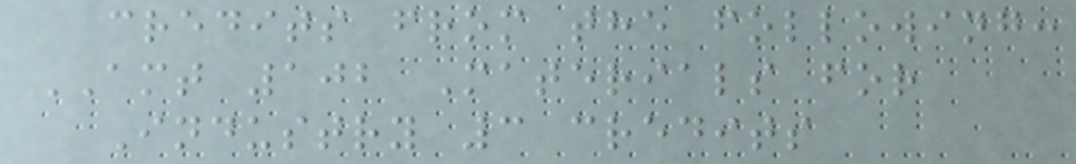credits from the following:
AMT 102 Materials for
Industry 3 credits
